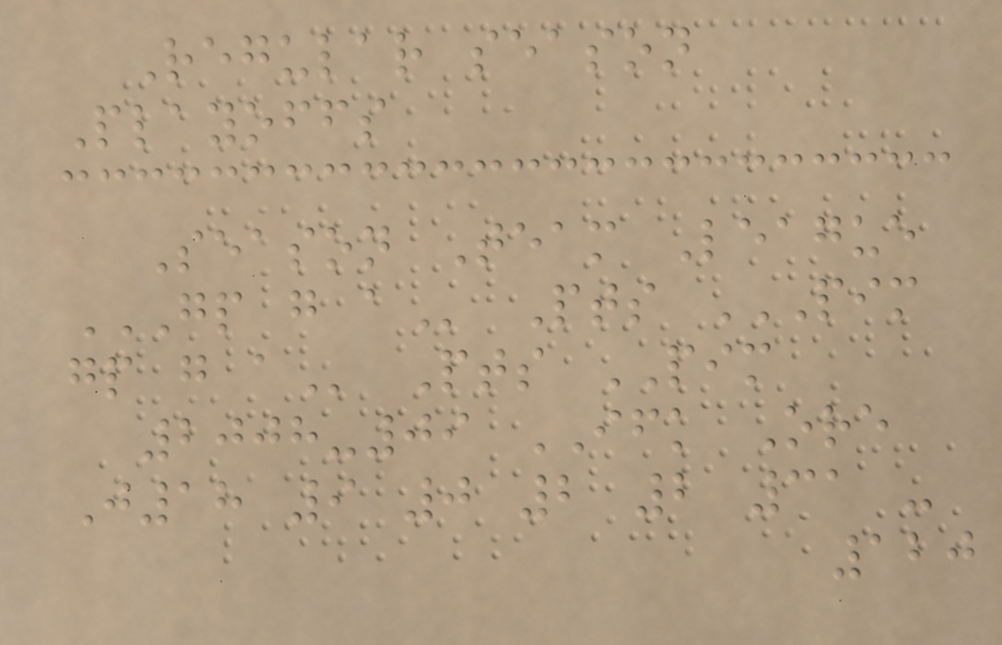Regular season
Playoffs
Season Team League
GP G A Pts PIM
GP G A Pts PIM
2008-09 IFK Ore
J18 9 0 2 2 31 -
120
